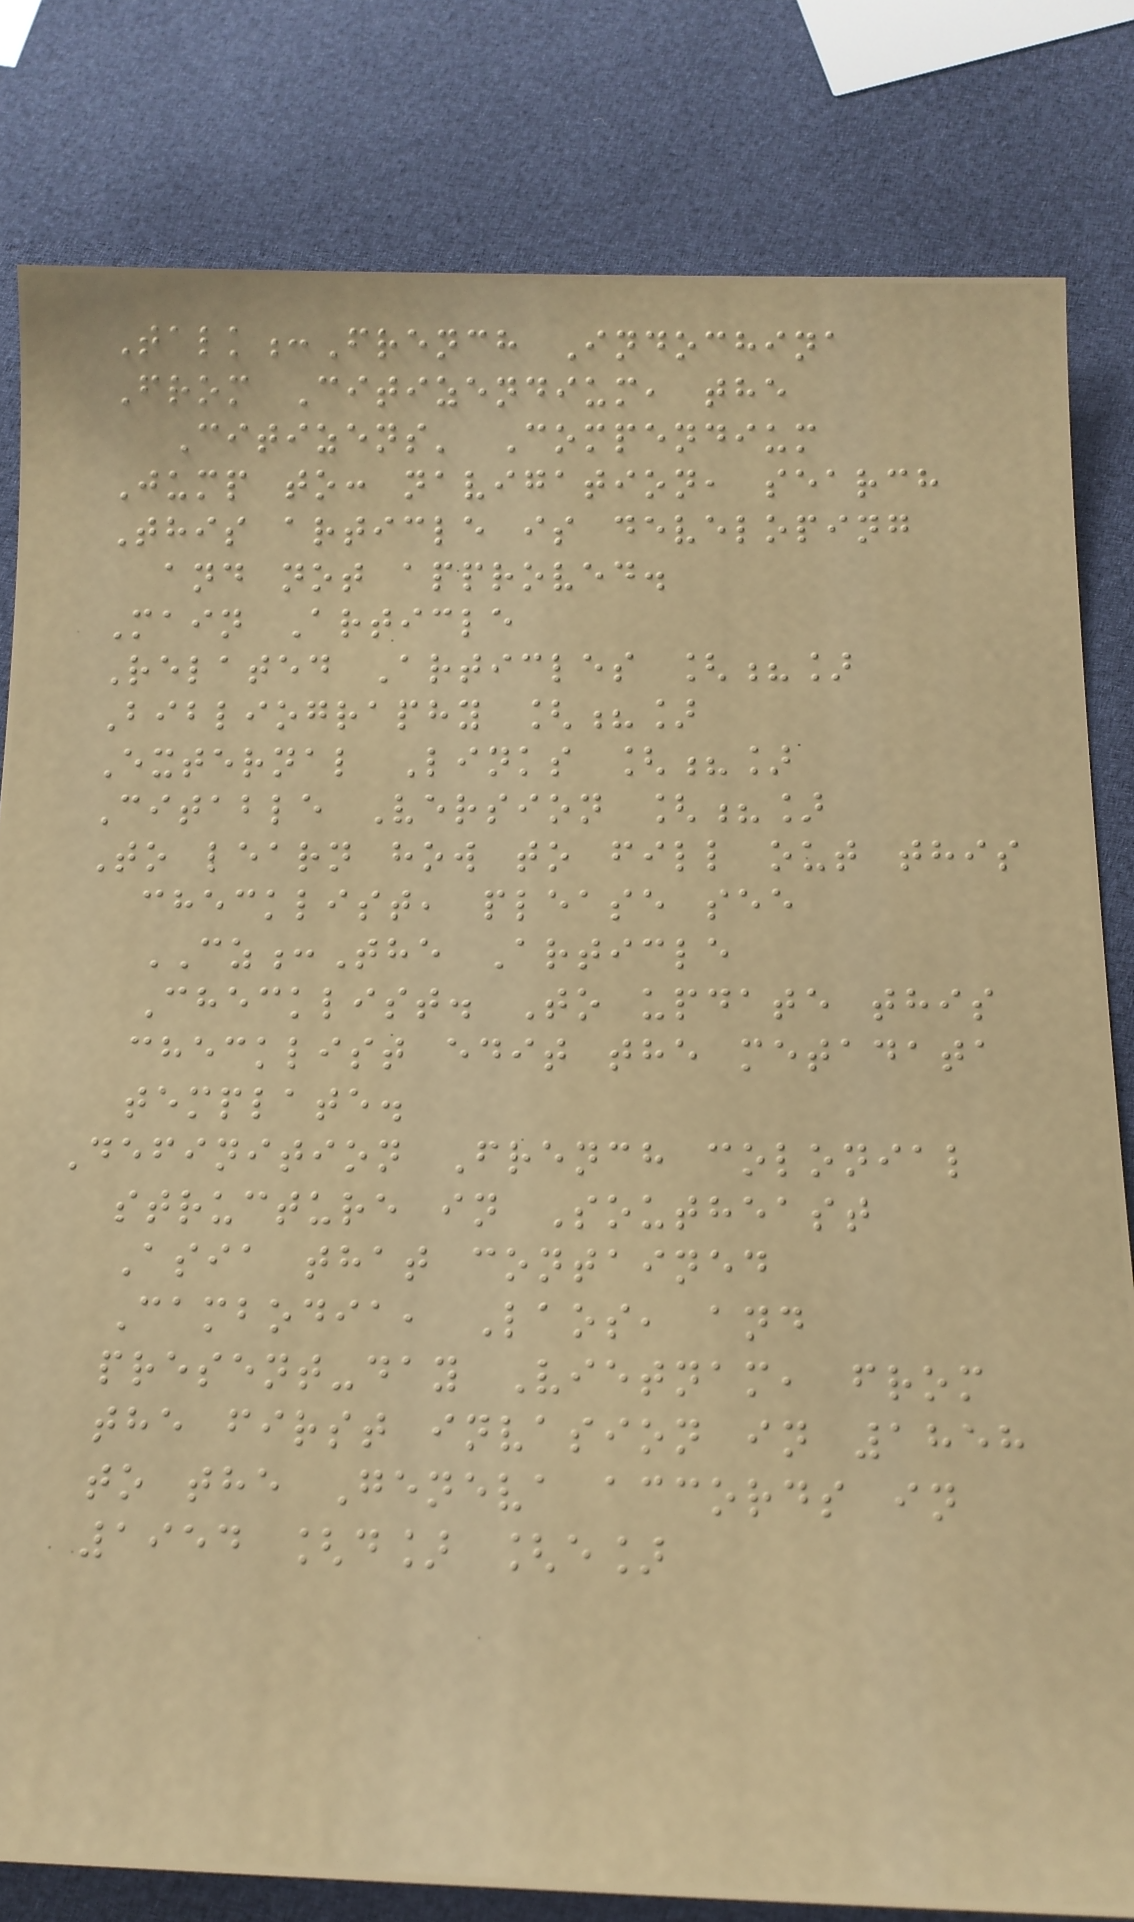Talk:French Indochina
From Citizendium, the
Citizens' Compendium
Jump to: navigation, search
This article is developing
and not approved.
Main Article
Related Articles [?]
Bibliography [?]
External Links [?]
Citable Version [?]
To learn how to fill out this
checklist, please see
CZ:The Article
Checklist. To update this
checklist edit the metadata
template.
Definition French colonial
structure in Southeast
Asia that contained
Cambodia, Laos, and
present-day Vietnam, from
the first invasion in 1858
to the Geneva accords in
1954 [d] [e]
